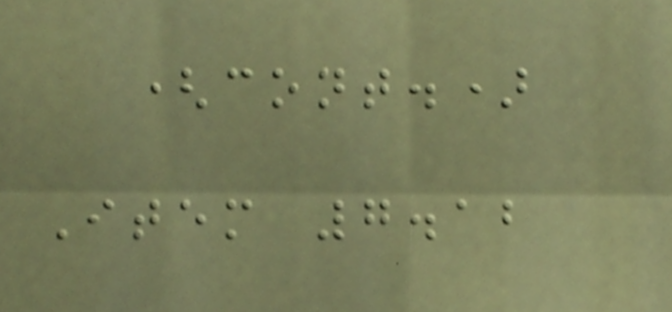(cont.)
Item 7.12
